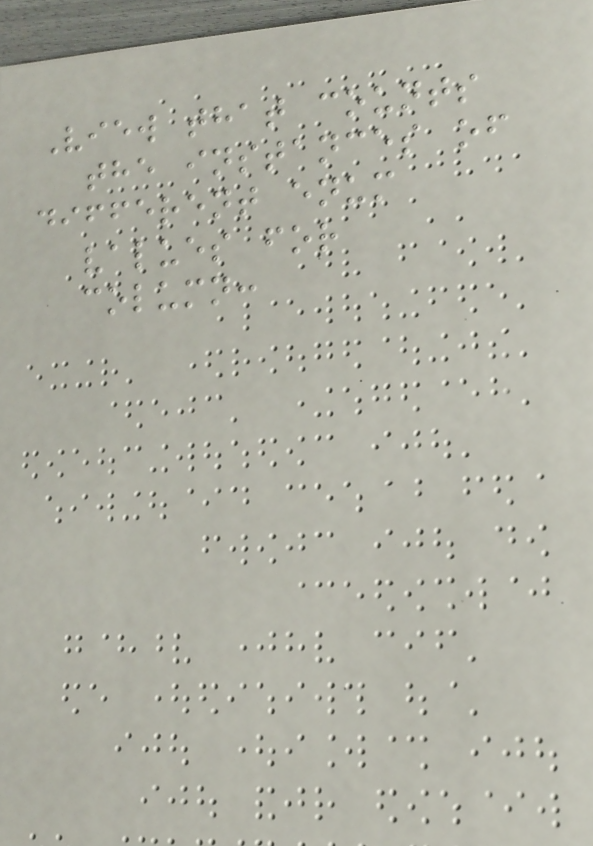View that counts
the instances of
different enum
values for
column:
